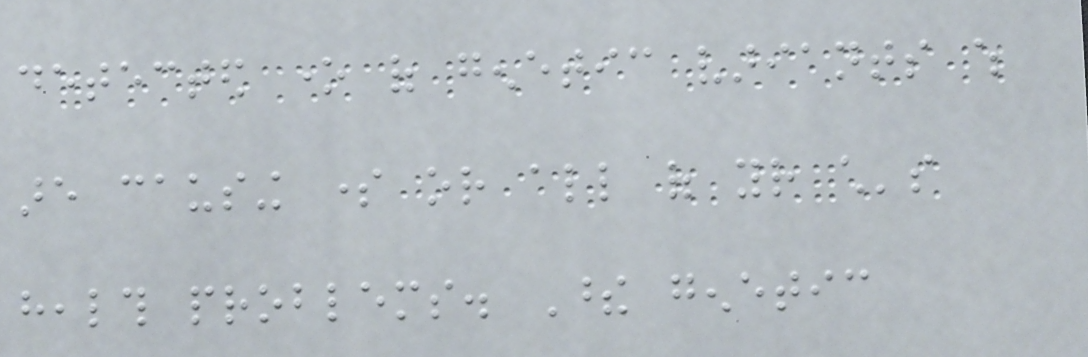detected one of genetic variants which
are causing some or all of your child's
health problems. These genetic
